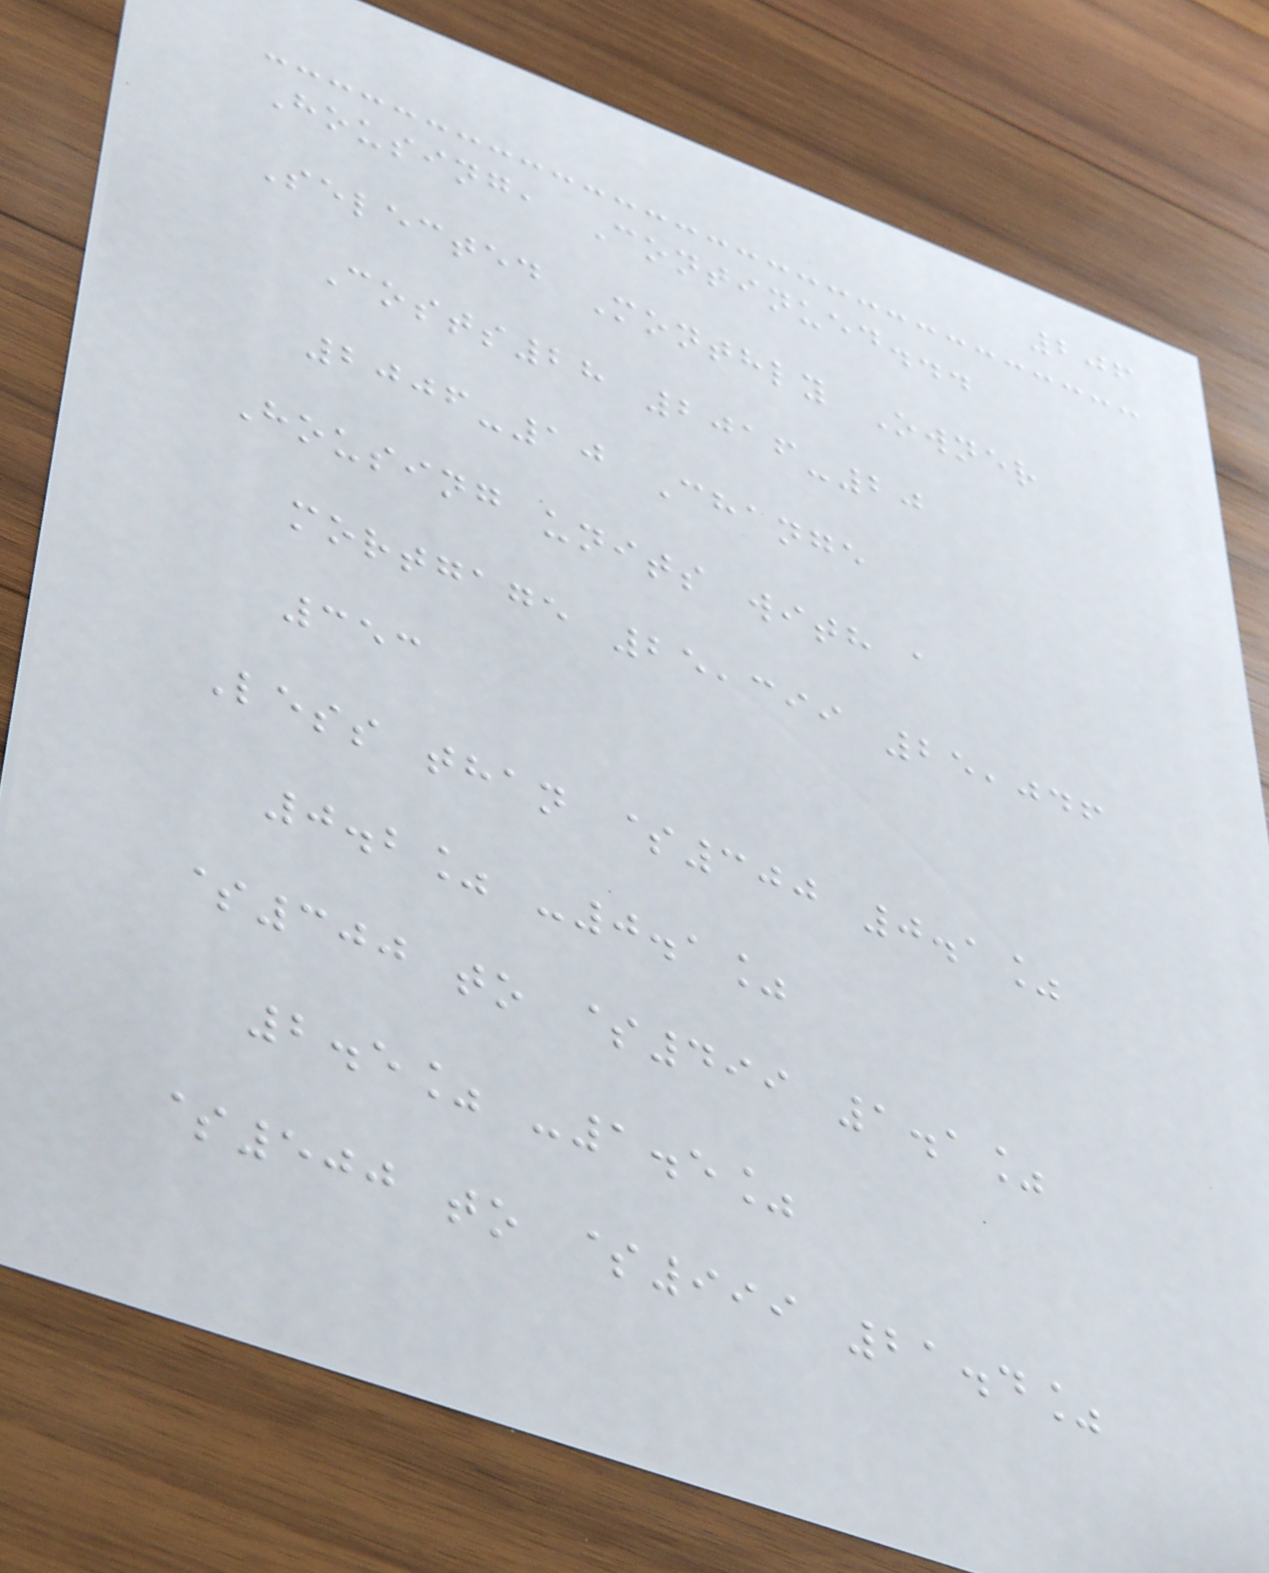206
Housing, Continued...
Selected Monthly Owner
Costs28 2016-20
2006-10 Change
Housing units with a
mortgage 25,399 25,046
353
Less than $300 0.1%
0.2% -0.1%
$300 to $499 1.1%
2.5% -1.5%
$500 to $999 21.4%
